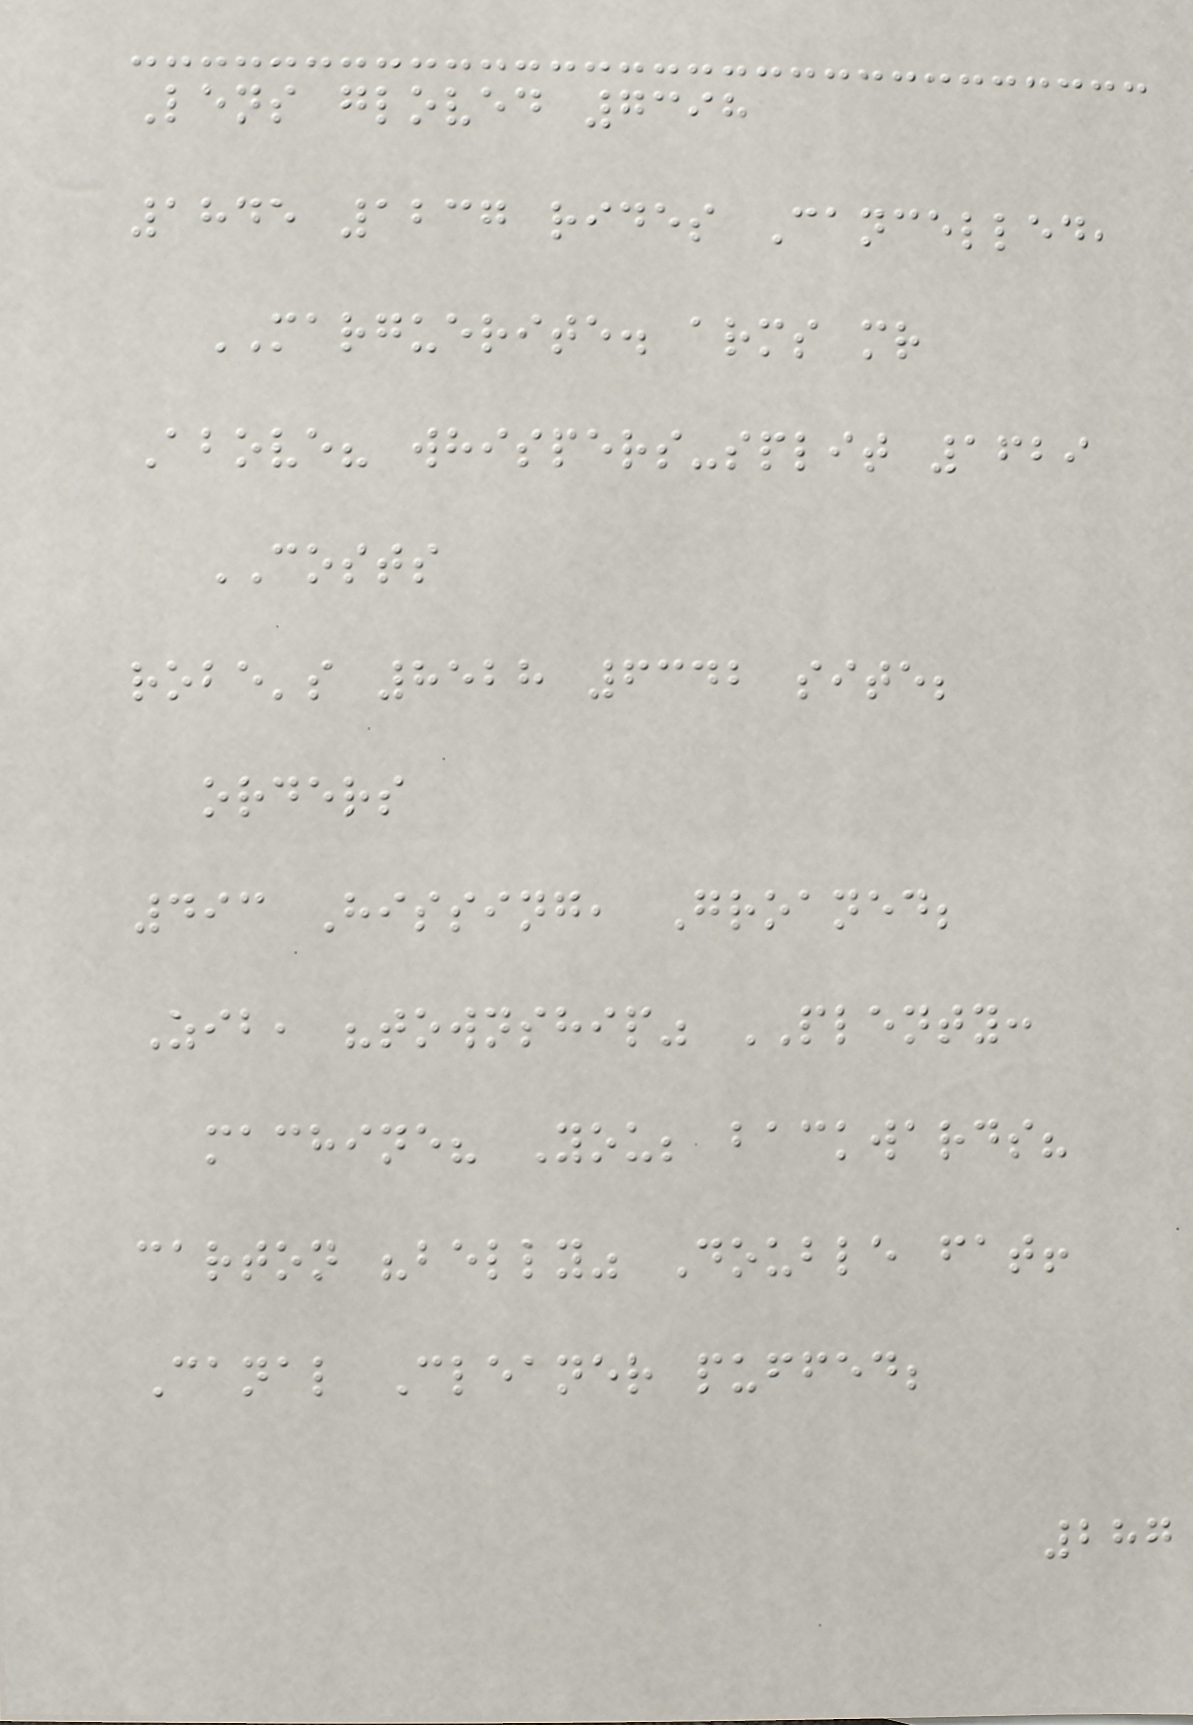Lens gloved 7398
1845 1237 rides Cancelled,
MARGUERITE. arms mr
Above? whispers-split 1629
COSTS
robe's 8528 6342 site;
orders
493 Hissing, Groaned;
Zib, "township" PLENTY:
machine? You; backwards?
carton "belly" Double fat!
Canal Cleaner puffed;
287
